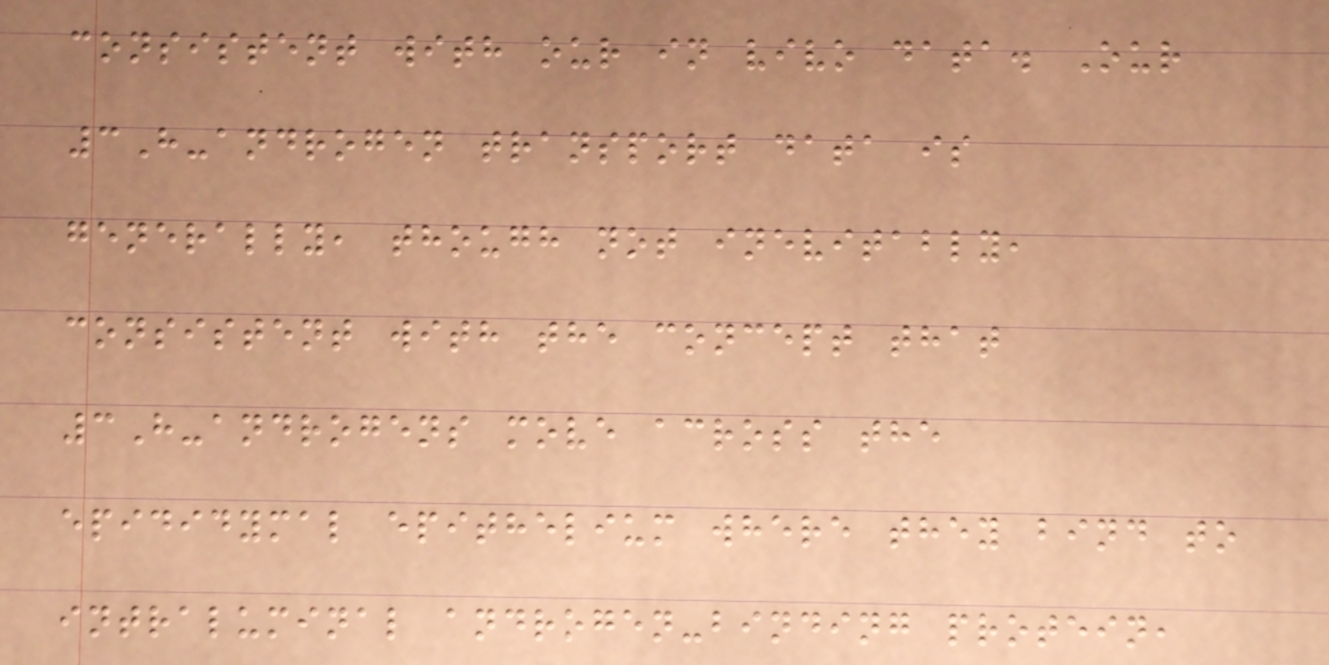consistent with our in vivo data. Our
3H-androgen transport data is
generally, though not inevitably,
consistent with the concept that
3H-androgens move across the
epididymal epithelium where they bind to
intraluminal androgen-binding protein,
